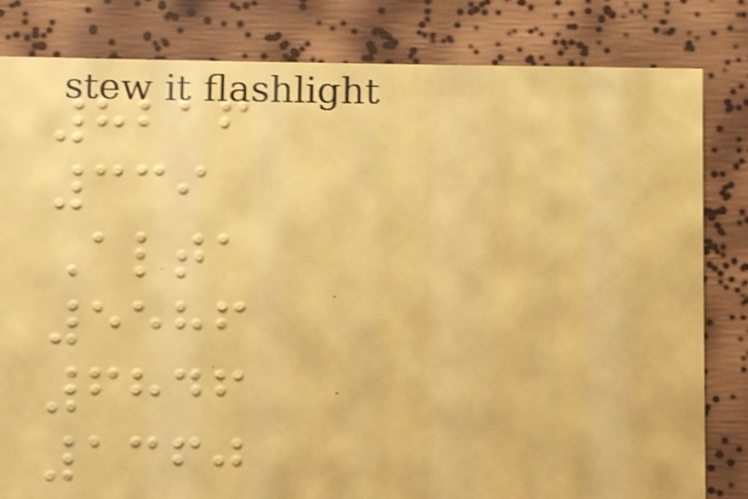8216
339
Alta
5586
6846
1360
